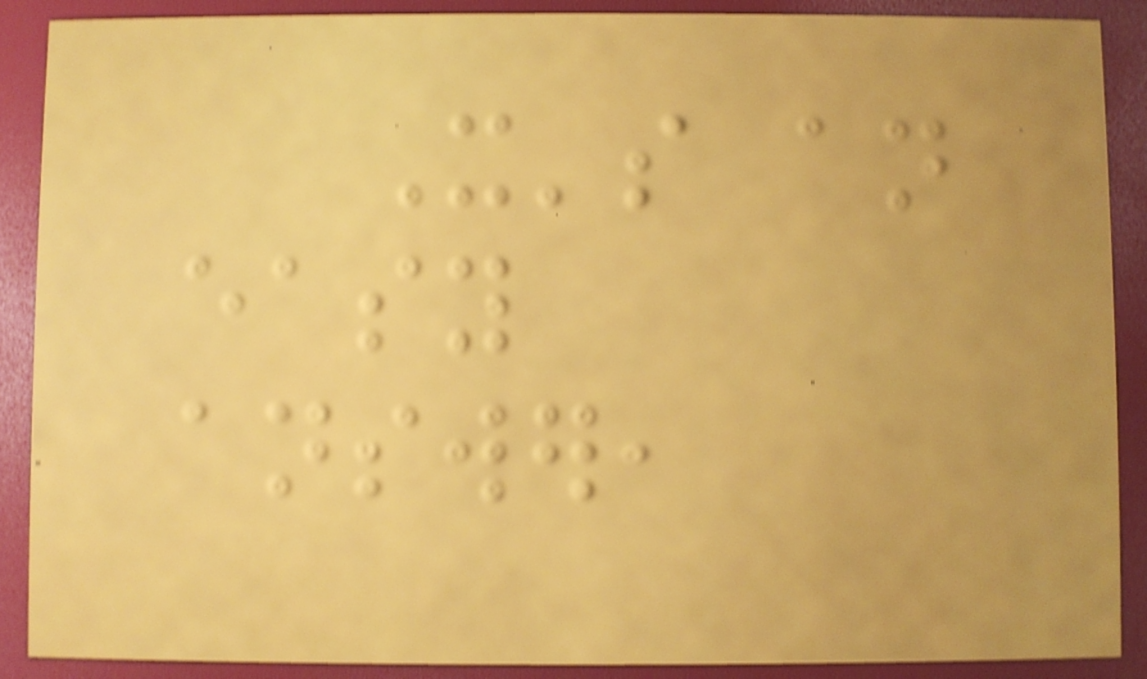It's an
easy
answer,
